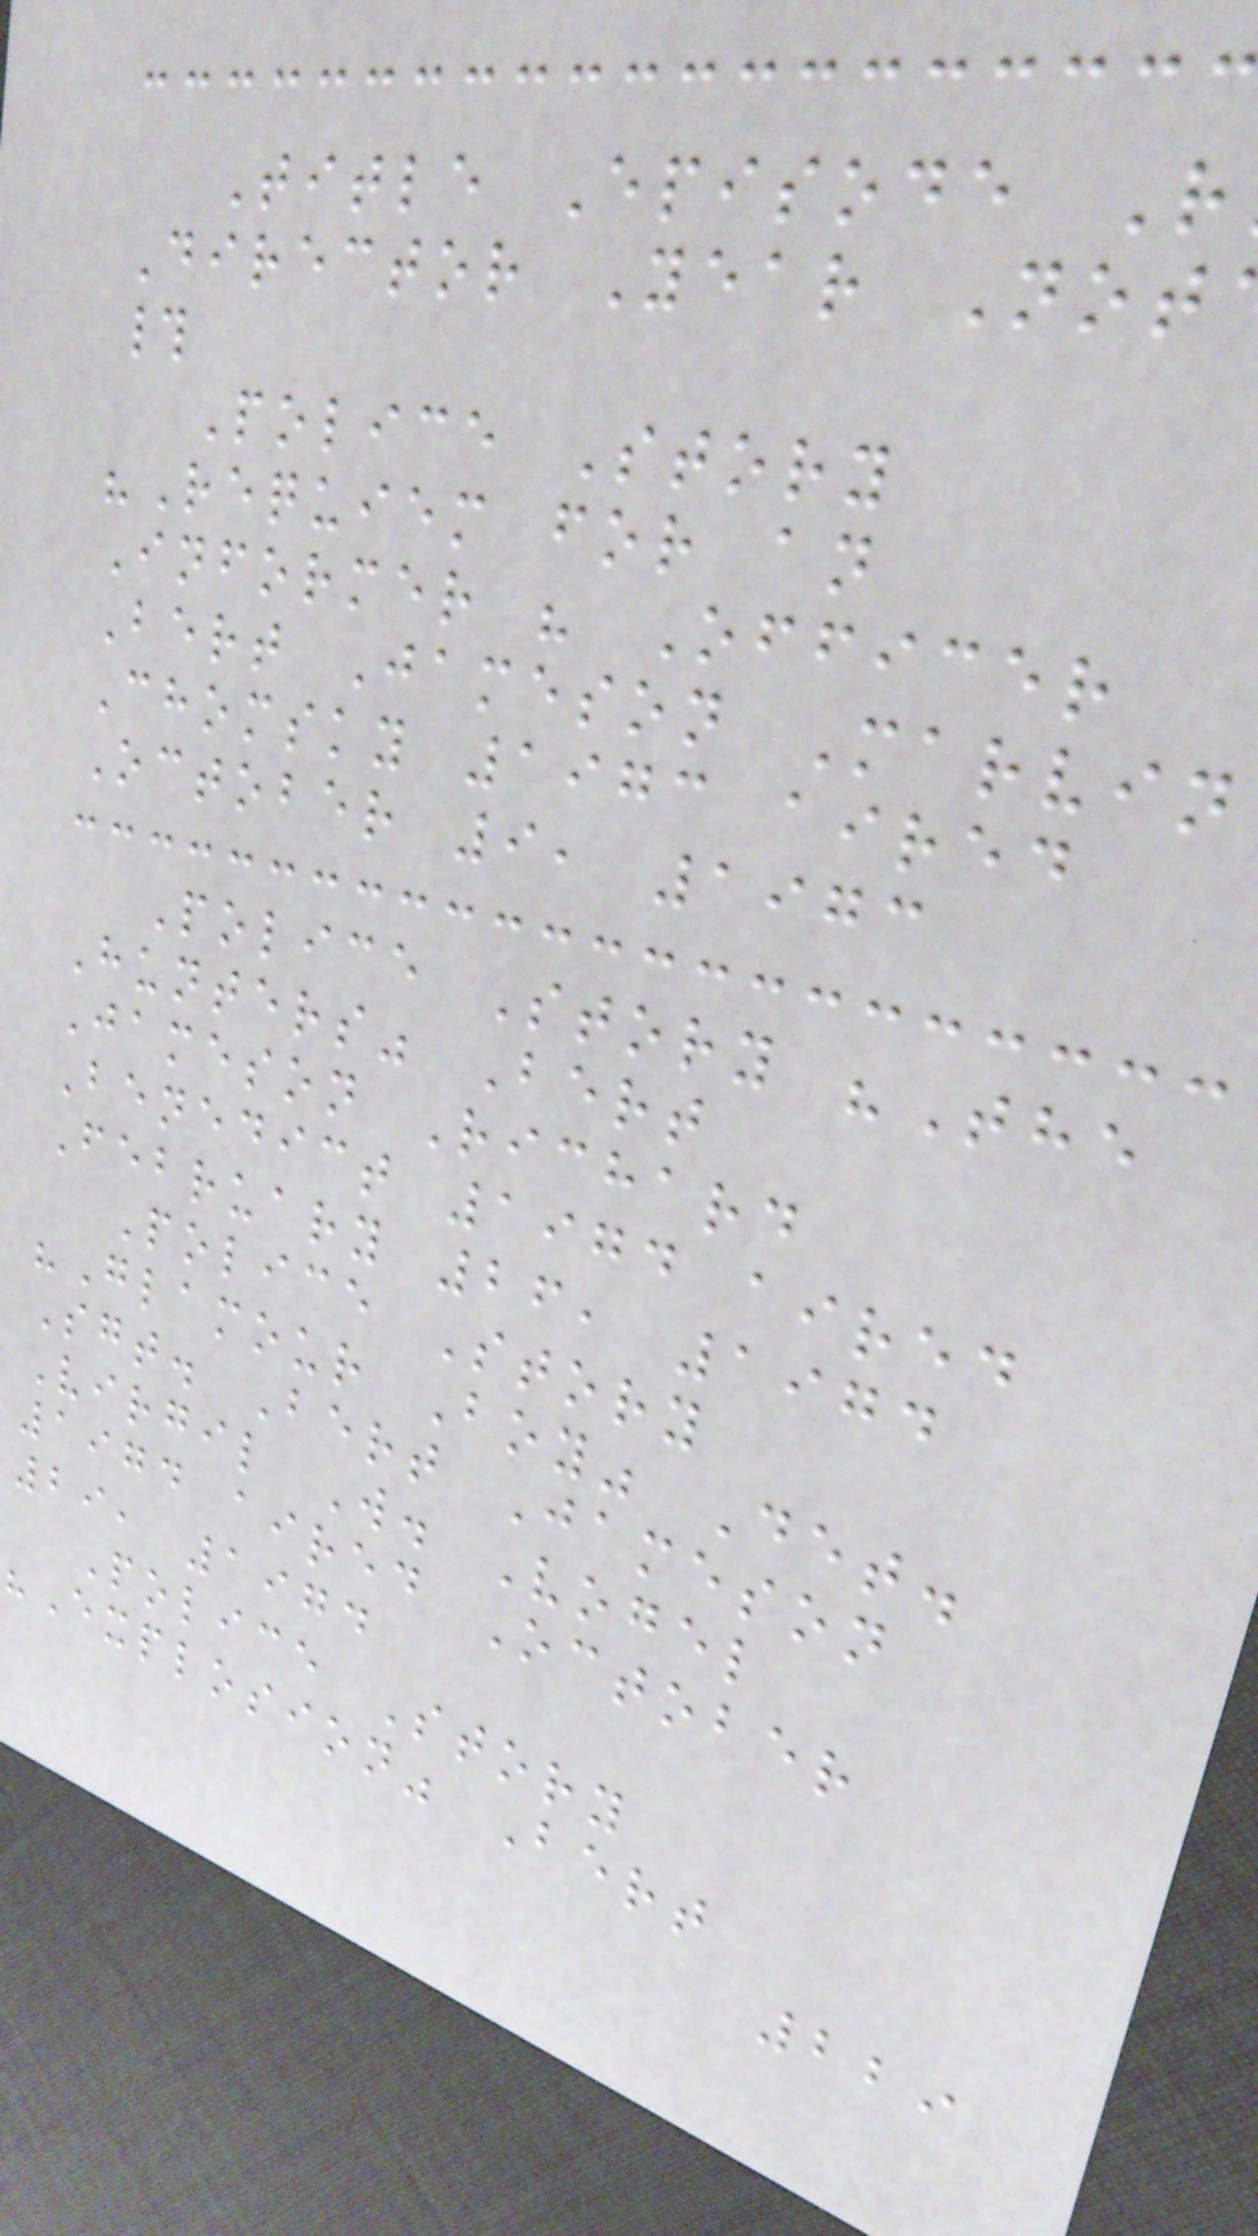Title Episode R
Director Year Not
#
Police Story
"Requiem for an
Informer " Officer
Bert Jameson Marvin
Chomsky 1973 aired
October 9, 1973
Police Story "The
Hunters" Bert
Jameson Richard
Benedict 1974 aired
February 26, 1974
Police Story
"Glamour Boy" Det.
Sgt. Bert Jameson
Virgil W. Vogel
1974 aired October
29, 1974
Police Story
"Explosion" Bert
229
